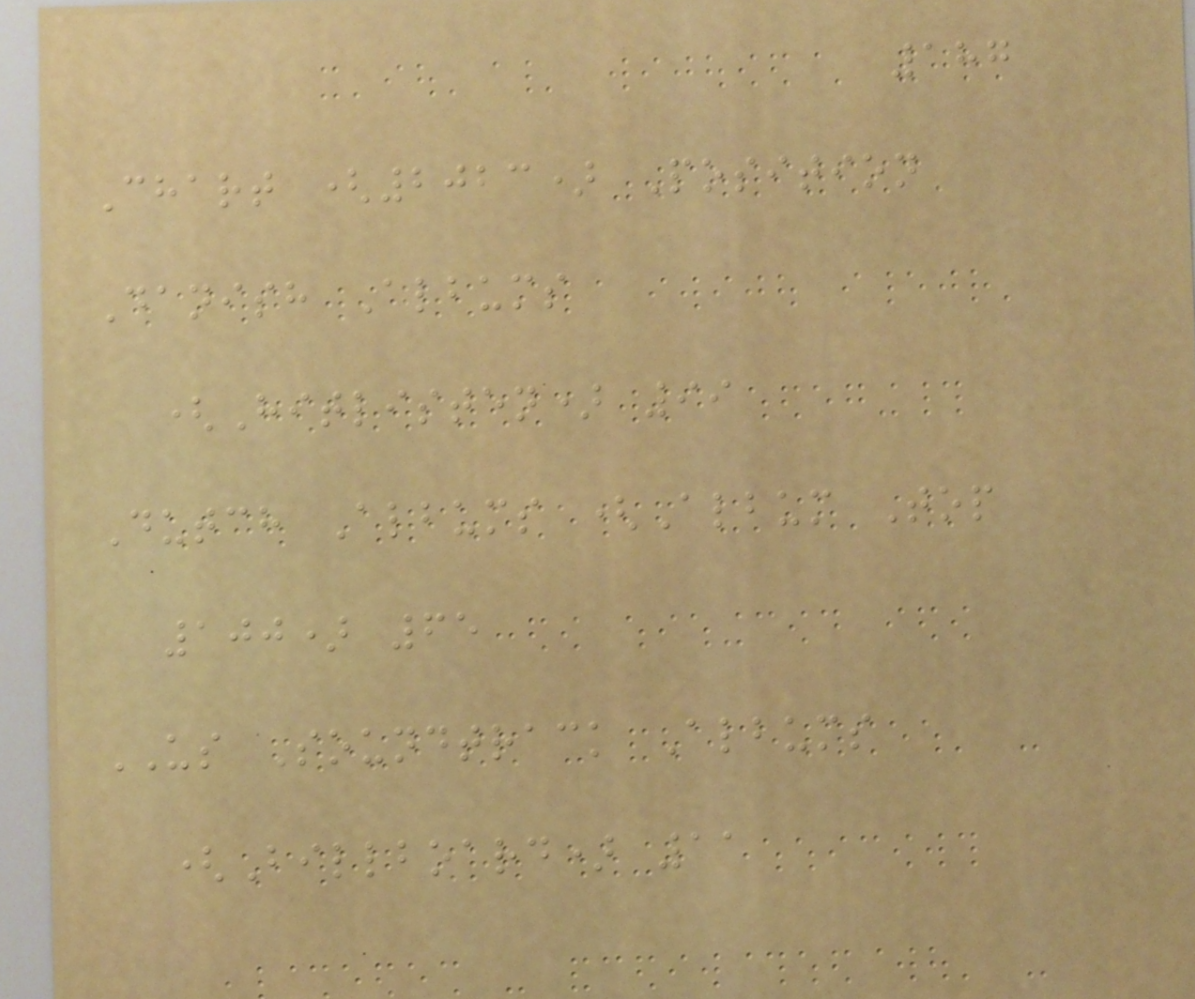187
Chart (2023) Position
Danish Albums
(Hitlisten) 99
Dutch Albums (Album Top
100) 65
US Soundtrack Albums
(Billboard) 11
